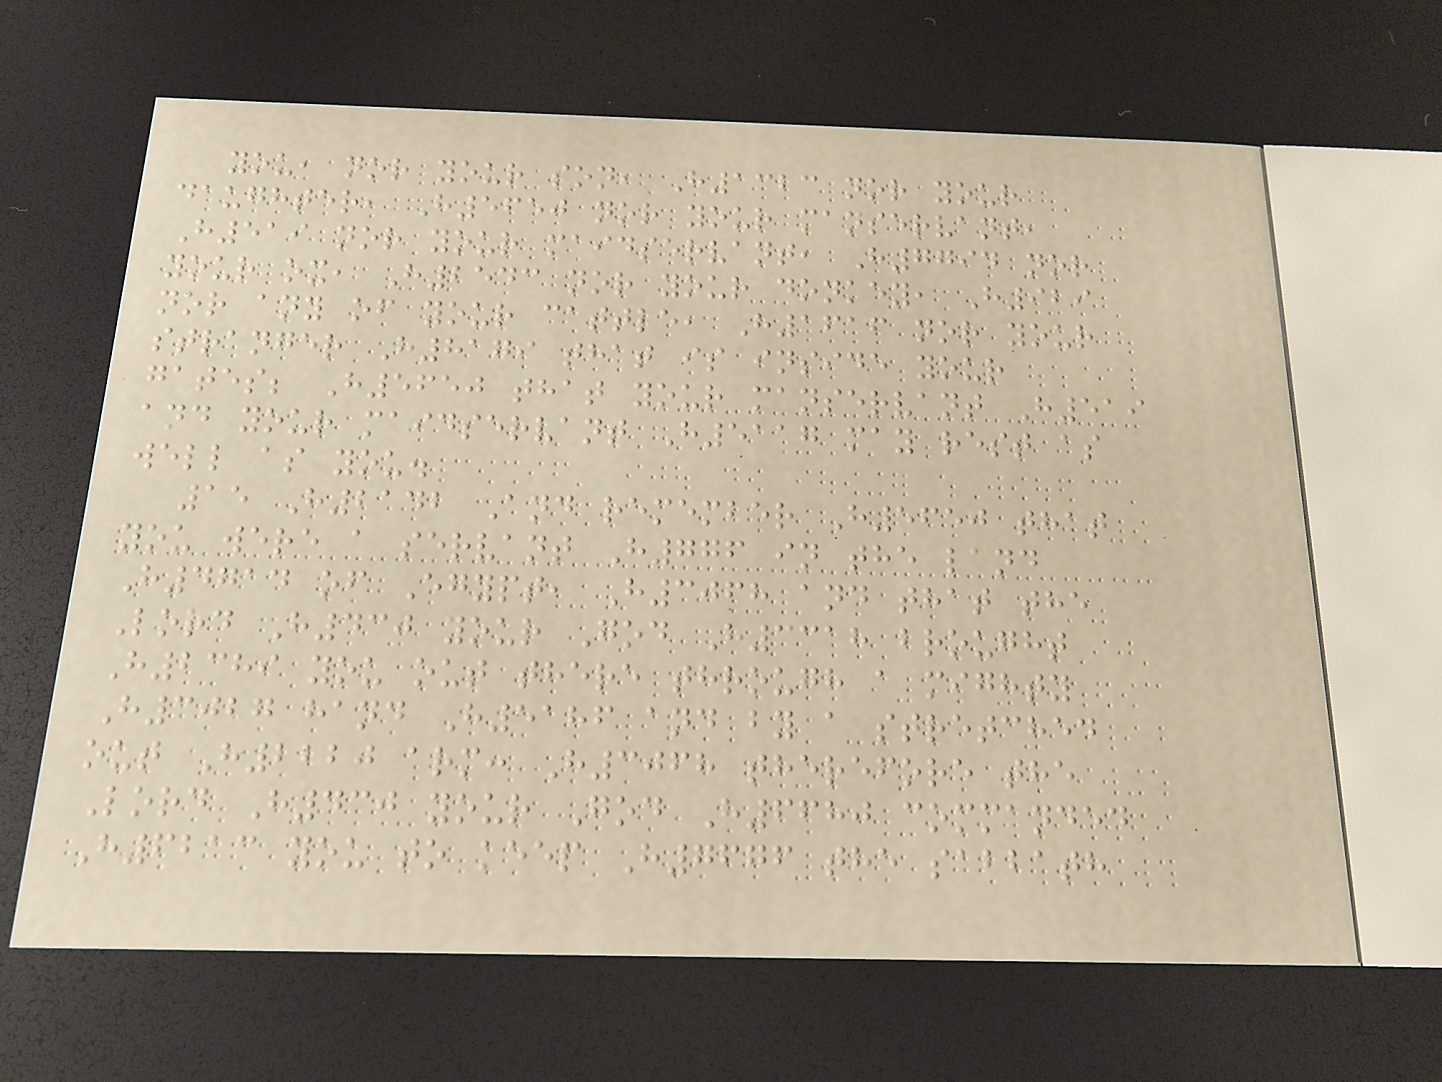you, nor your son, H1323 nor your
daughter, H5650 nor your manservant,
H519 nor your maidservant, H7794 nor
your ox, H2543 nor your donkey, H929
nor any of your cattle, H1616 nor your
stranger H8179 that is inside your
gates; H5650 that your manservant H519
and your maidservant H5117 may rest as
well as you.
15 H2142 And remember H5650 that
you were a servant H776 in the land
H4714 of Egypt, H3068 and that the
Lord H430 your God H3318 brought
H2389 you out there through a mighty
H3027 hand H5186 and by a stretched
out H2220 arm: H3068 therefore the
Lord H430 your God H6680 commanded
H6213 you to keep H7676 the sabbath
